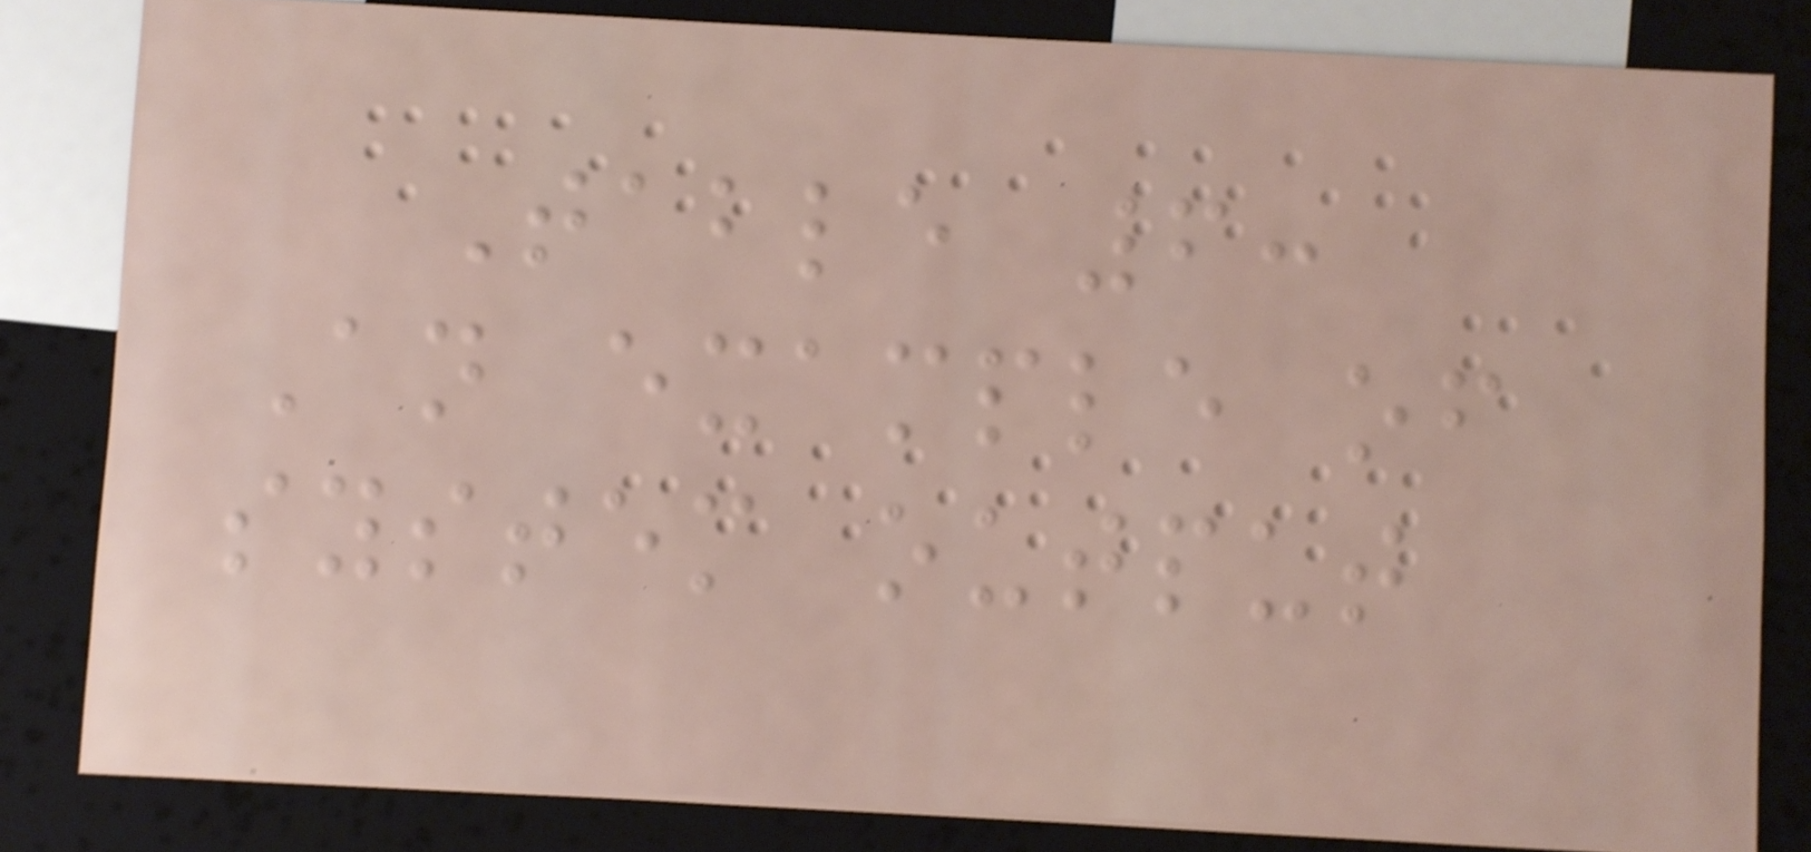Table 6:
An example of
system output
